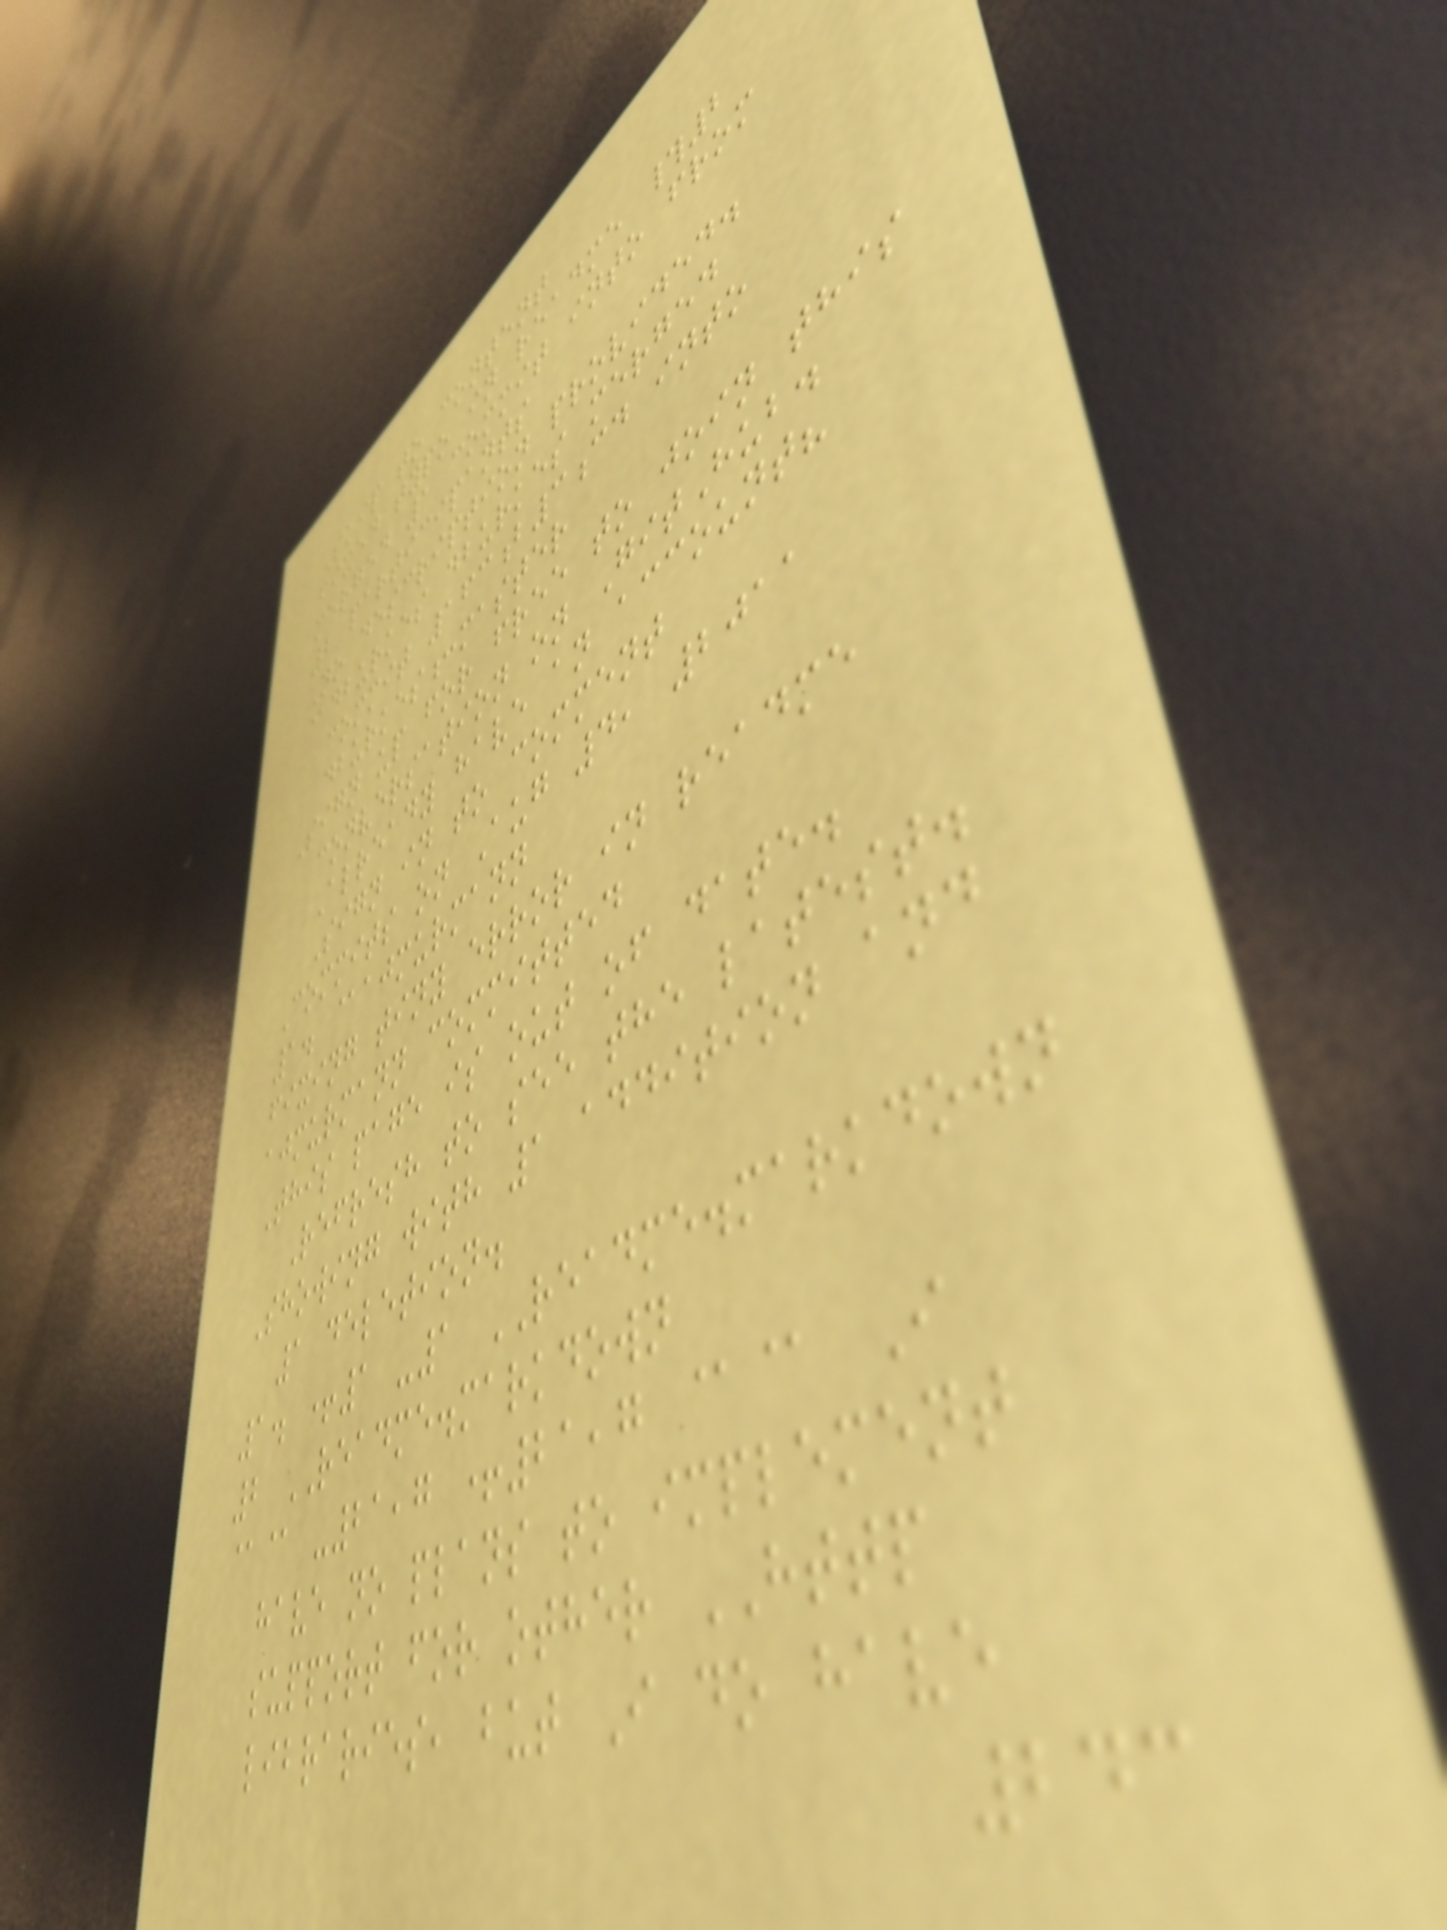Skip to content
fixed typo in readme #2
merged 1 commit into from
2 participants
No description provided.
@dburkes dburkes merged
commit 163b3cd into
dburkes:master
Sign up for free to join this
conversation on GitHub.
Already have an account?
Sign in to comment
Commits on Aug 4, 2011
1. @ajmurmann
fixing tiny error in readme
ajmurmann committed
This page is out of date.
Refresh to see the latest.
Showing with 1 addition and
1 deletion.
1. +1 -1 README.markdown
2 README.markdown
@@ -21,7 +21,7 @@ I
have no plans to implement
support for other HTTP
libraries, but I do have
243
